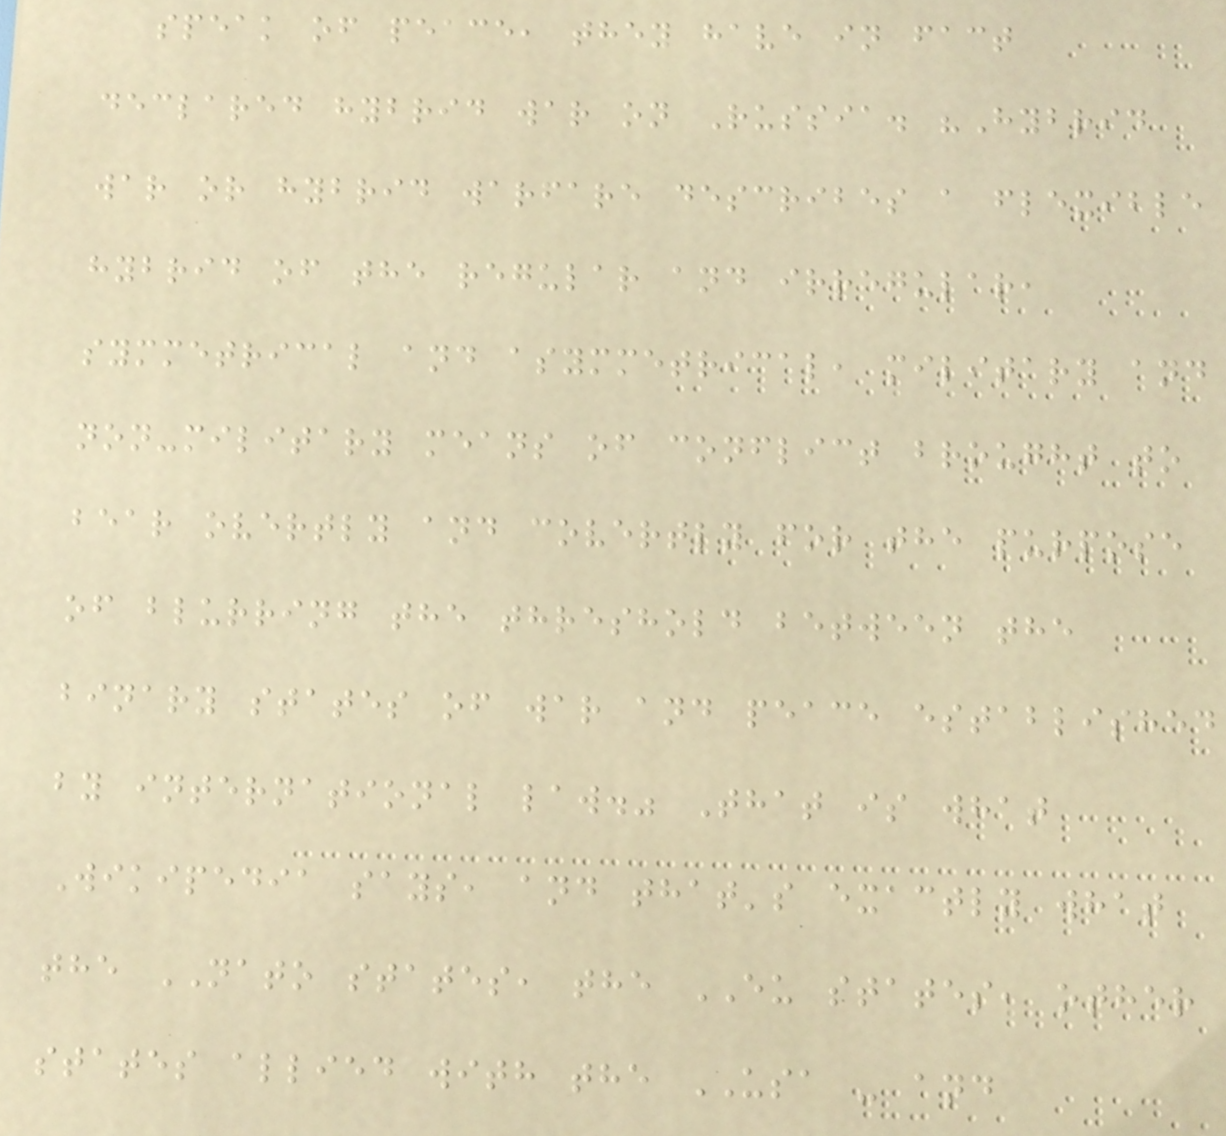speak of peace, they have in fact
declared hybrid war on Russia. "Hybrid
war or hybrid warfare describes a flexible
hybrid of the regular and irregular,
symmetrical and asymmetrical, military and
non-military means of conflict brought to
bear overtly and covertly for the purpose
of blurring the threshold between the
binary states of war and peace established
by international law." That is what
Wikipedia says, and that's exactly what
the NATO states, the EU states, other
states allied with the USA - and
